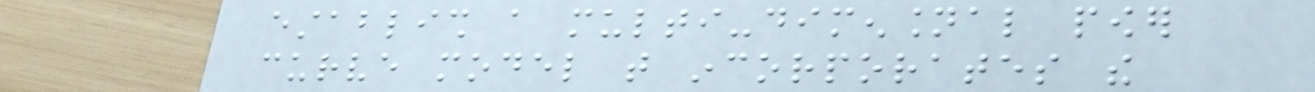establish a multi-dimensional power
curve model that incorporates the
